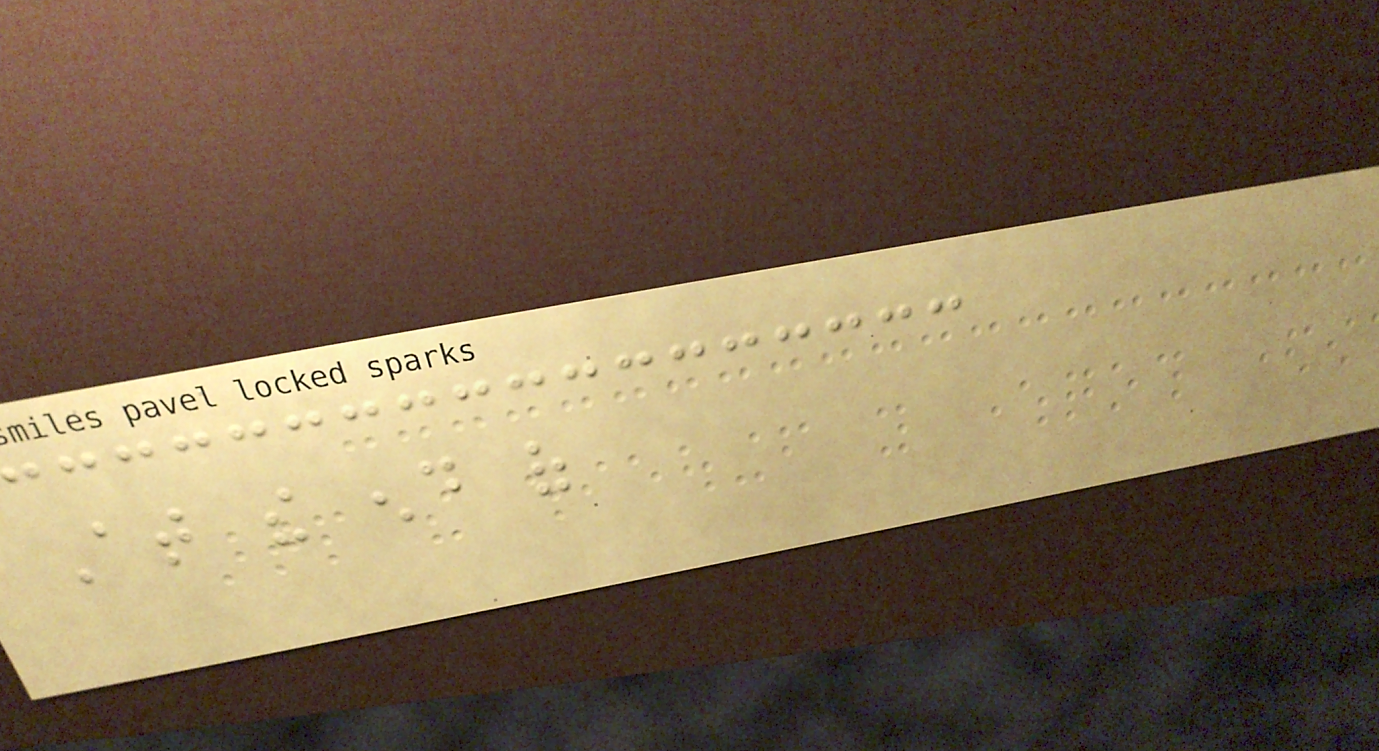At the end of
